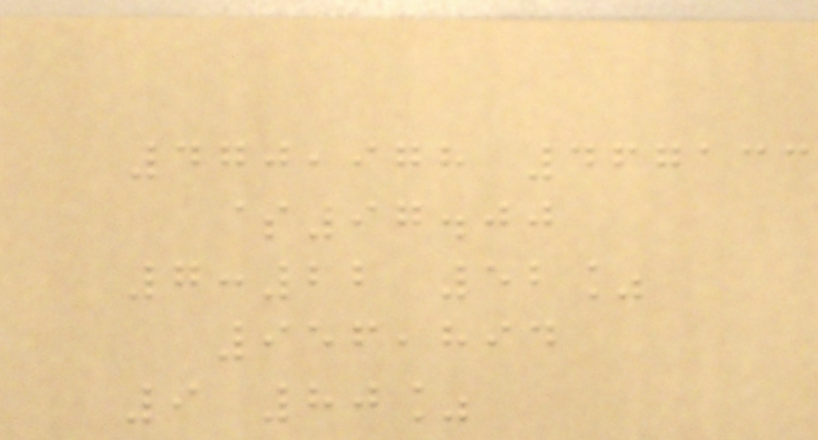470,978 467133
$97.00
7:22 52%
956,894
9 80%
